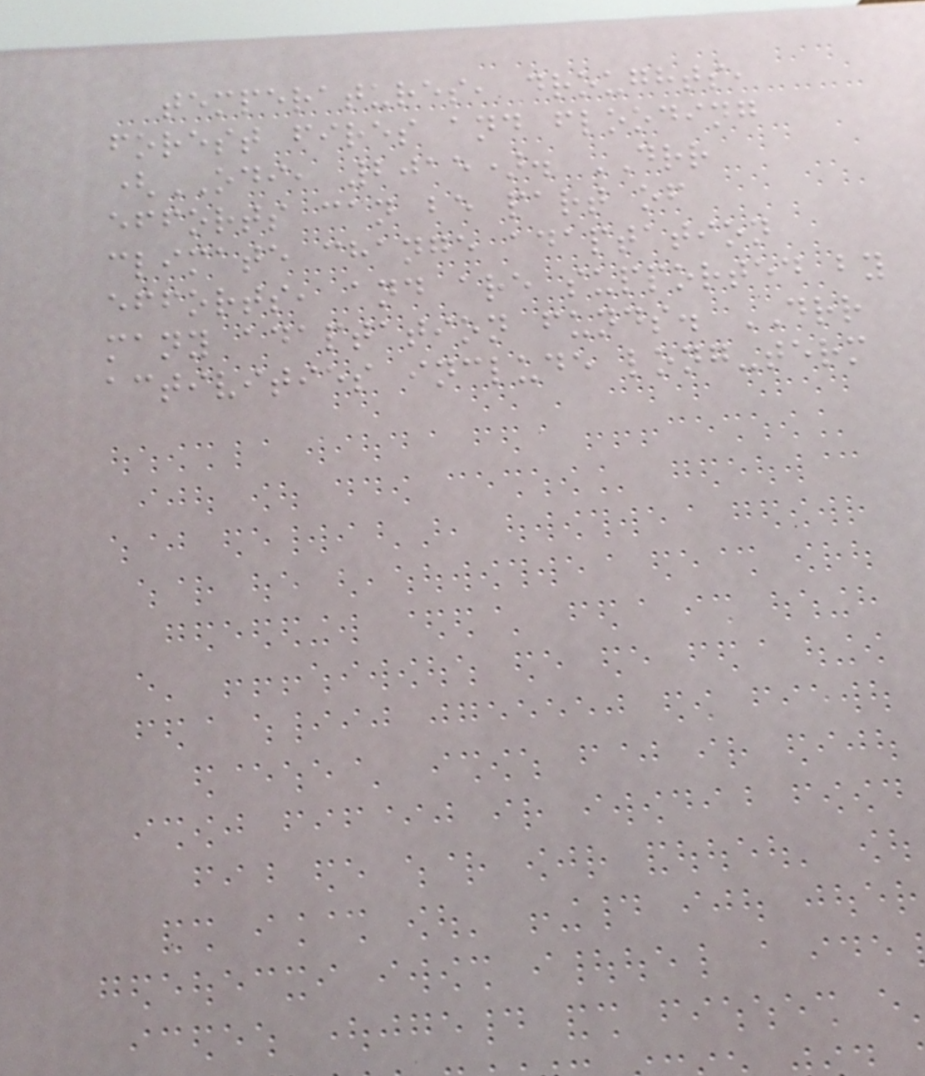temperatures, droughts,
forest fires and flooding
(ODI, 2015). DRR
efforts can be part of
climate change adaptation
efforts, and are supported by
many adaptation funds. DRR
activities include long-term
